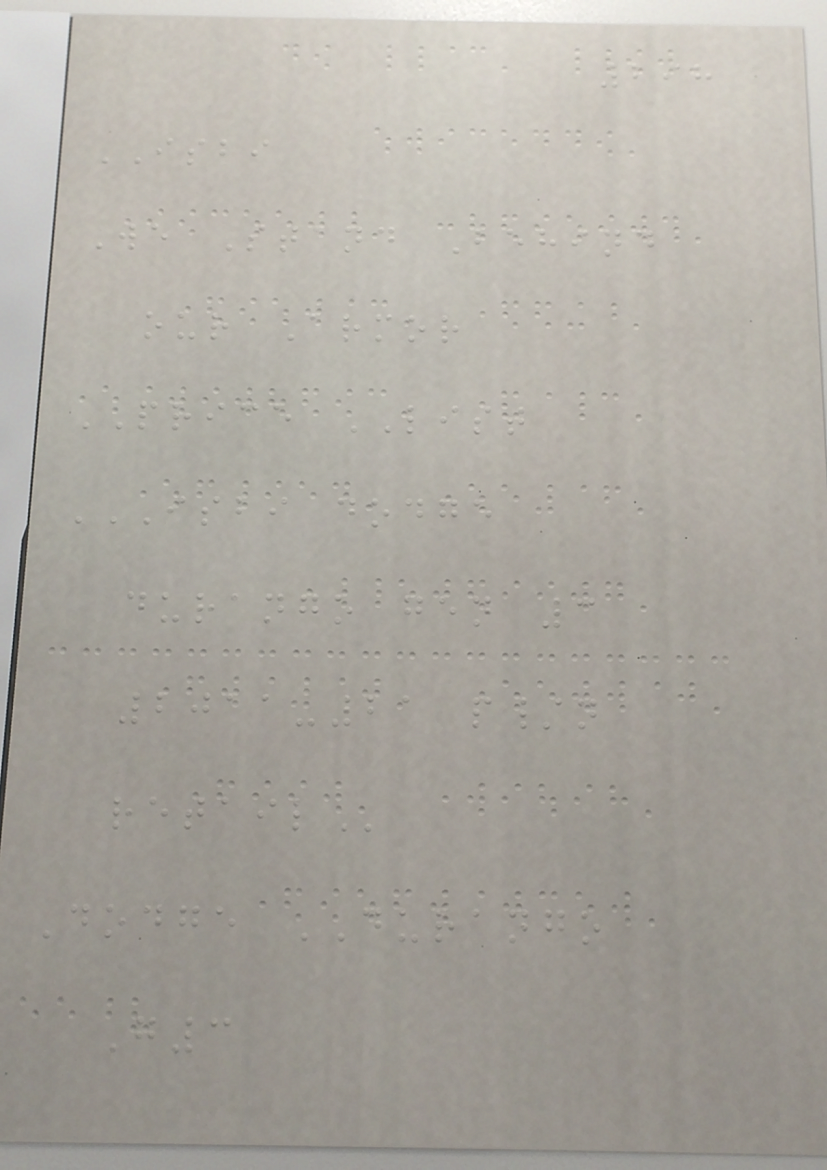298
ISBI
We Stand Behind
our Armor
PRICE LIST
ISBI DODGE
DURANGO GEN 3
2011-21 P/N
RETAIL
Dodge DURANGO
G3
